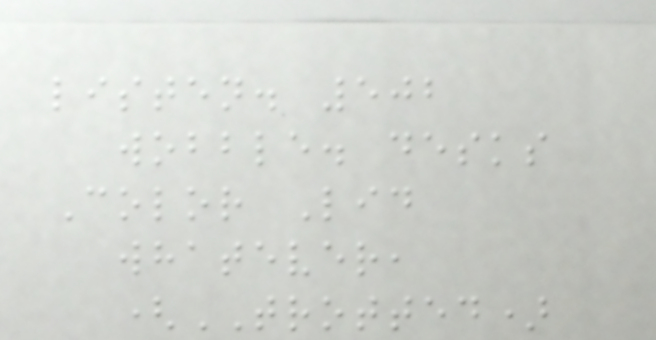listen. 502
wobble. desks
Color Lid
whatever,
(TROTTED)
